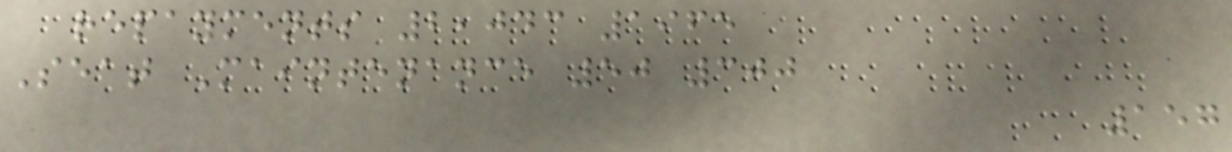repayments 2,043 1965
Seat Maintenance 50 300
157
